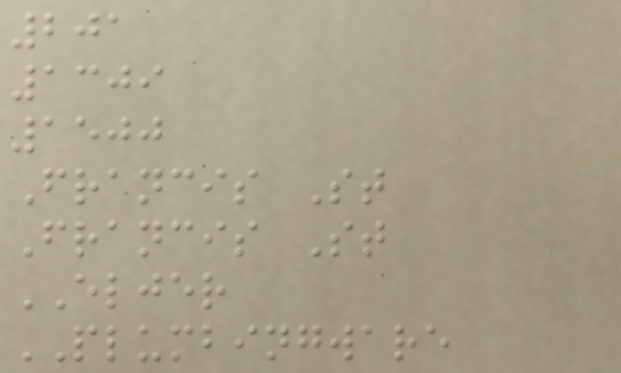201
1309
1500
Francis St
Francis St
ELJER
PLUMBINGWARE
